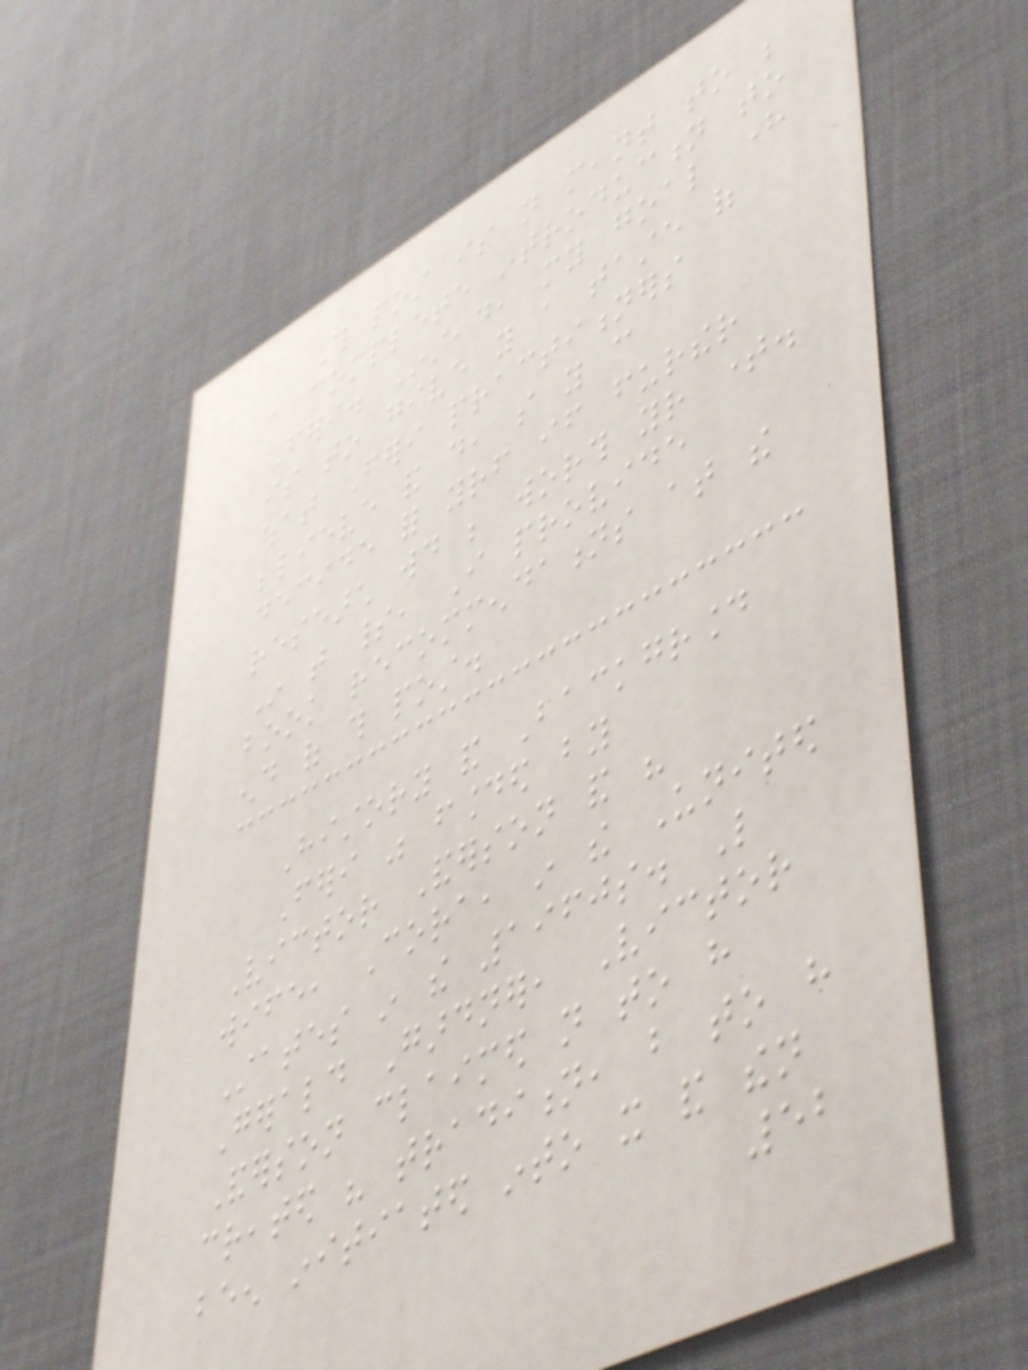This post is not meant to be
a complete introduction to
Feri. Instead, my goal here
is to give you a taste of
what Feri practitioners
believe and do, so you can
decide for yourself if further
research would be worth your time.
In that spirit, I provide
book recommendations at the
end of this post.
History and Background
Feri was founded by
Victor Anderson and his
wife, Cora, in the United
States in the 1960s. Like
Gerald Gardner, Victor
Anderson claimed not to have
created his tradition, but to have
been initiated into it and then
52
